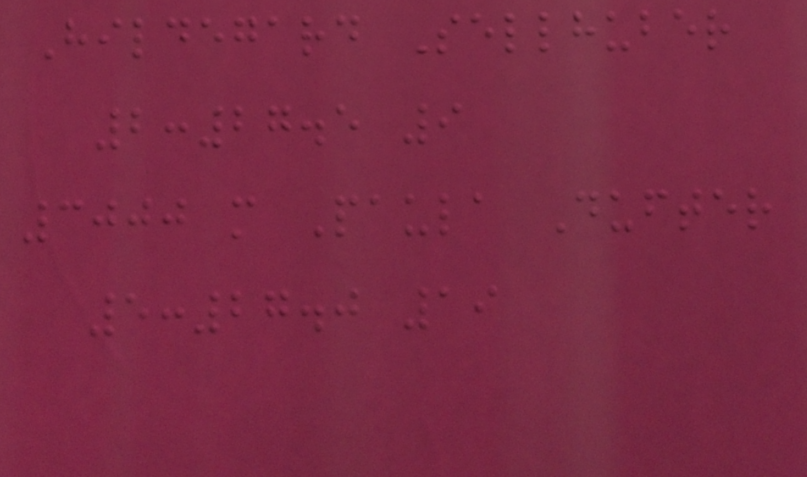Hildegard Sellhuber
2:27.5 9
3000 m Paula Dufter
5:27.0 19
